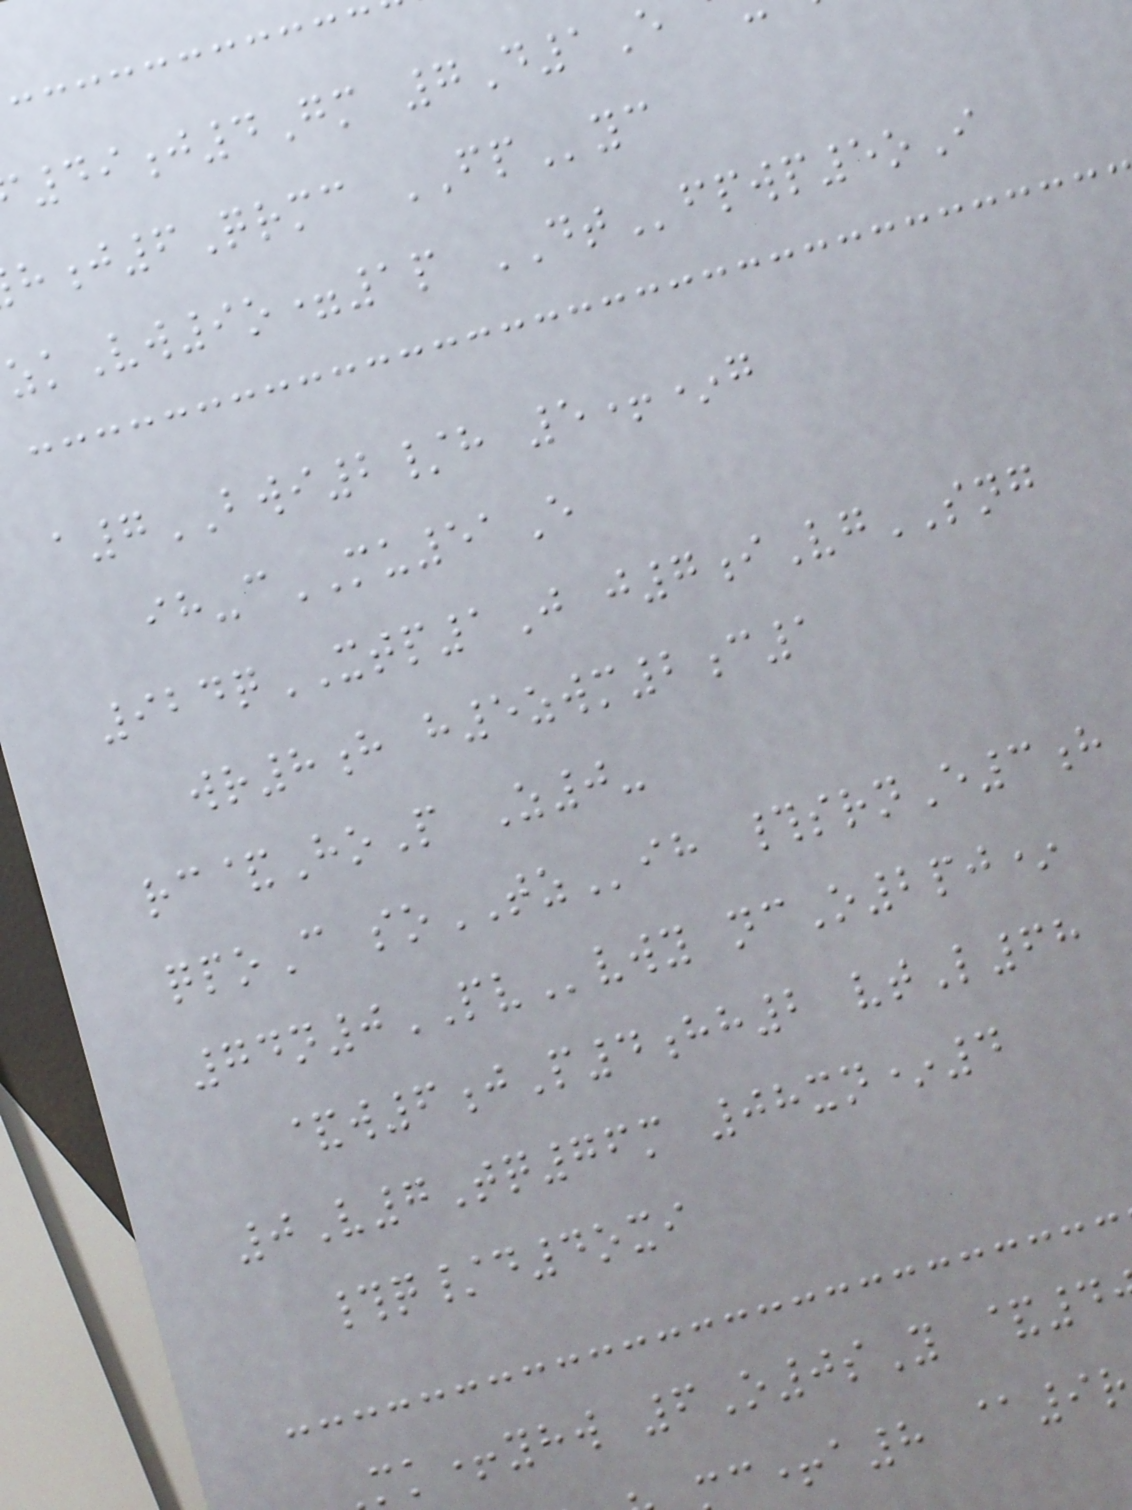49j4Gm 7D1E
j6Qrmc FPyc
zkVw9o=1p DTfpwp5oI
a7BWI2/h 5+*g
ih-cMU51E
924qXTP1J j7iVgSNG
wr8h h5zwm2c1
rc&HoP Z0-
qpoC soTZih #srnE3h
74n0PVvwy ncO2pj*
&w6jP4hh2 vtL68
0V7Tq76m 08xn*4
#q/d4oxi
mk+yhw 6O0sY &4
c+a8 @9r
